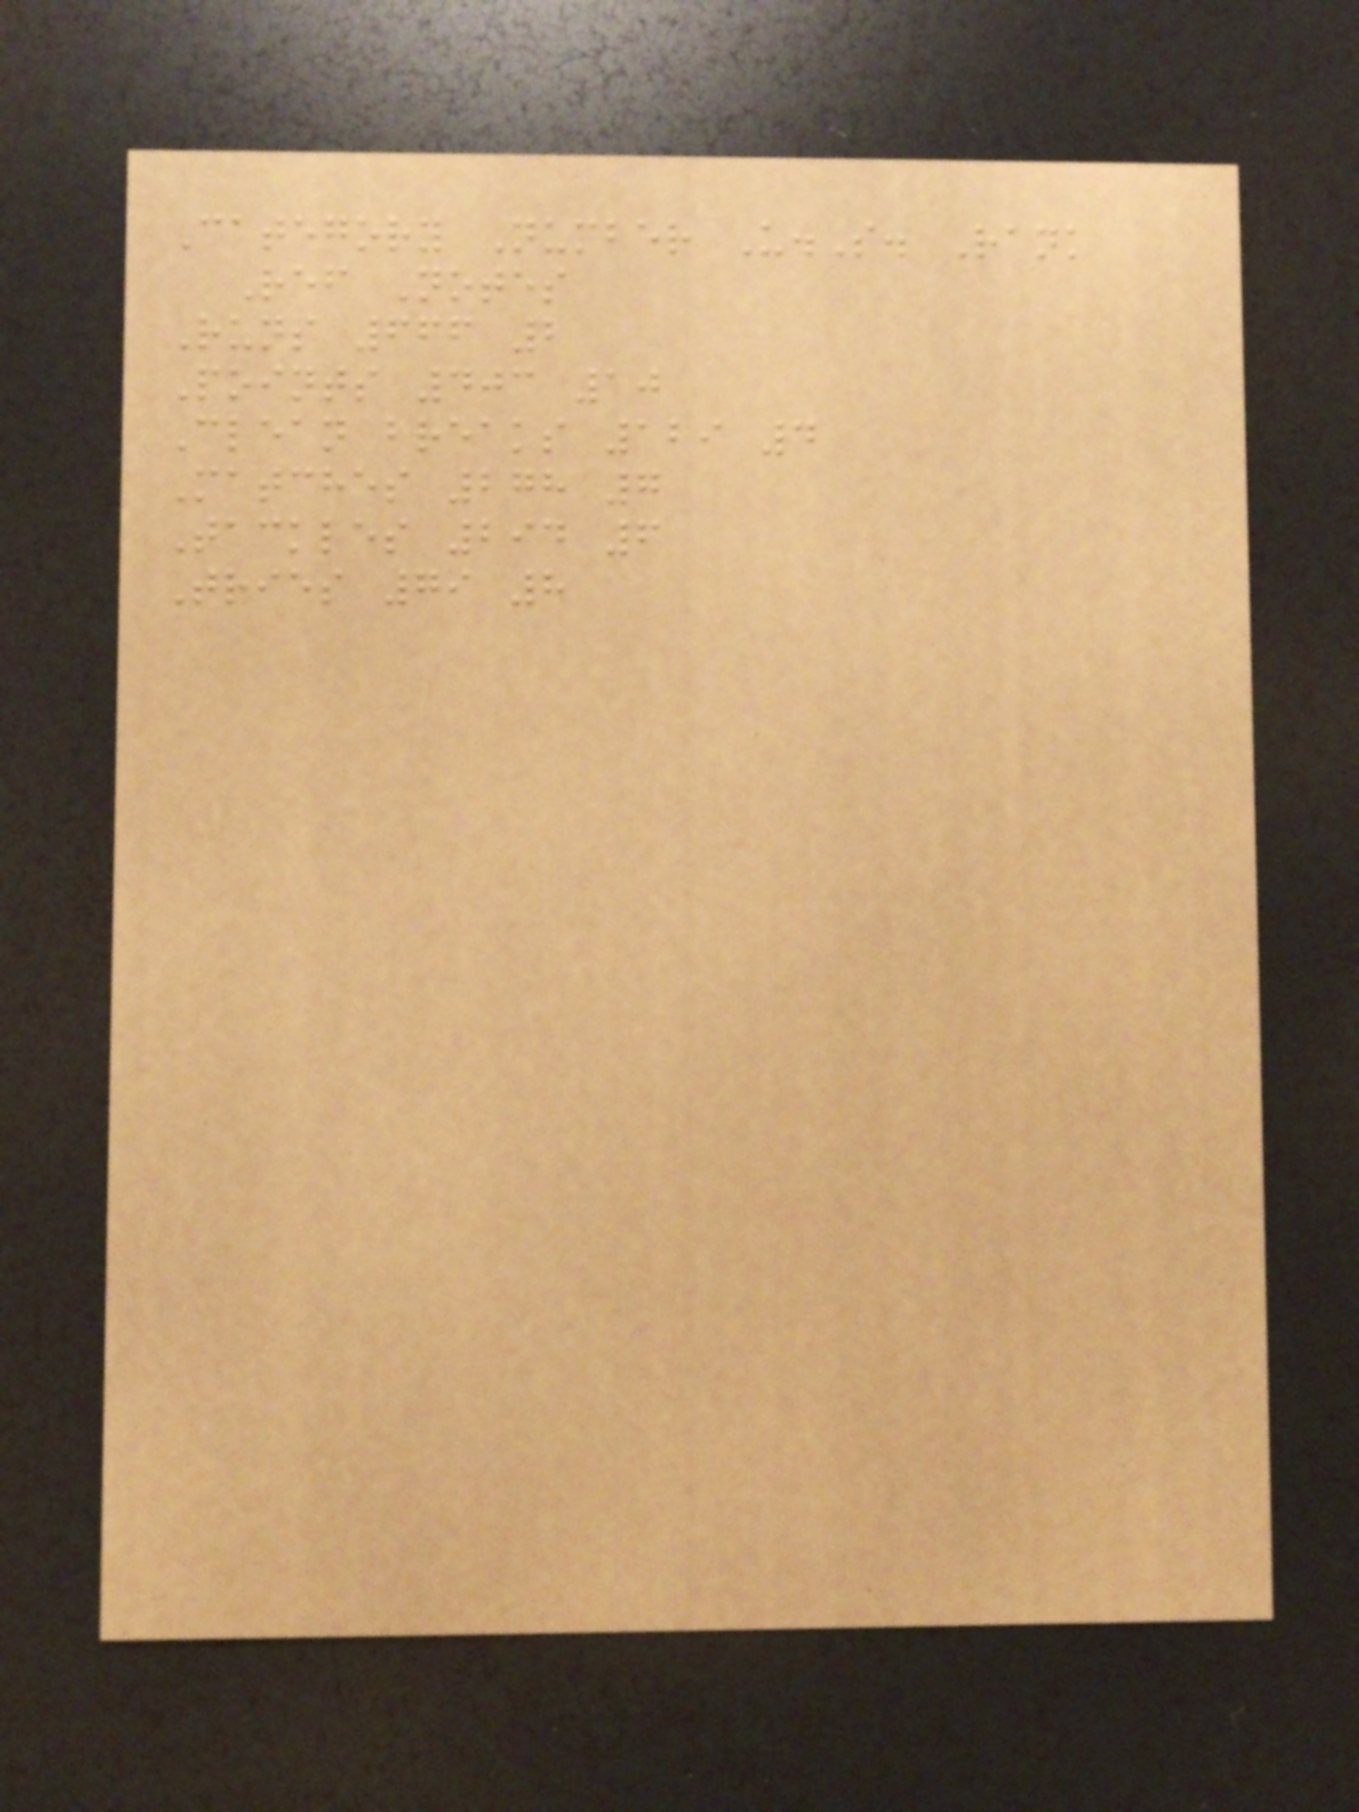Category Number U.S. Rank
Ref Notes
Runs 666 2
Points 403 10
Clean breaks 129 4
Matches 278 7
Tackles 294 6
Tries 79 8
